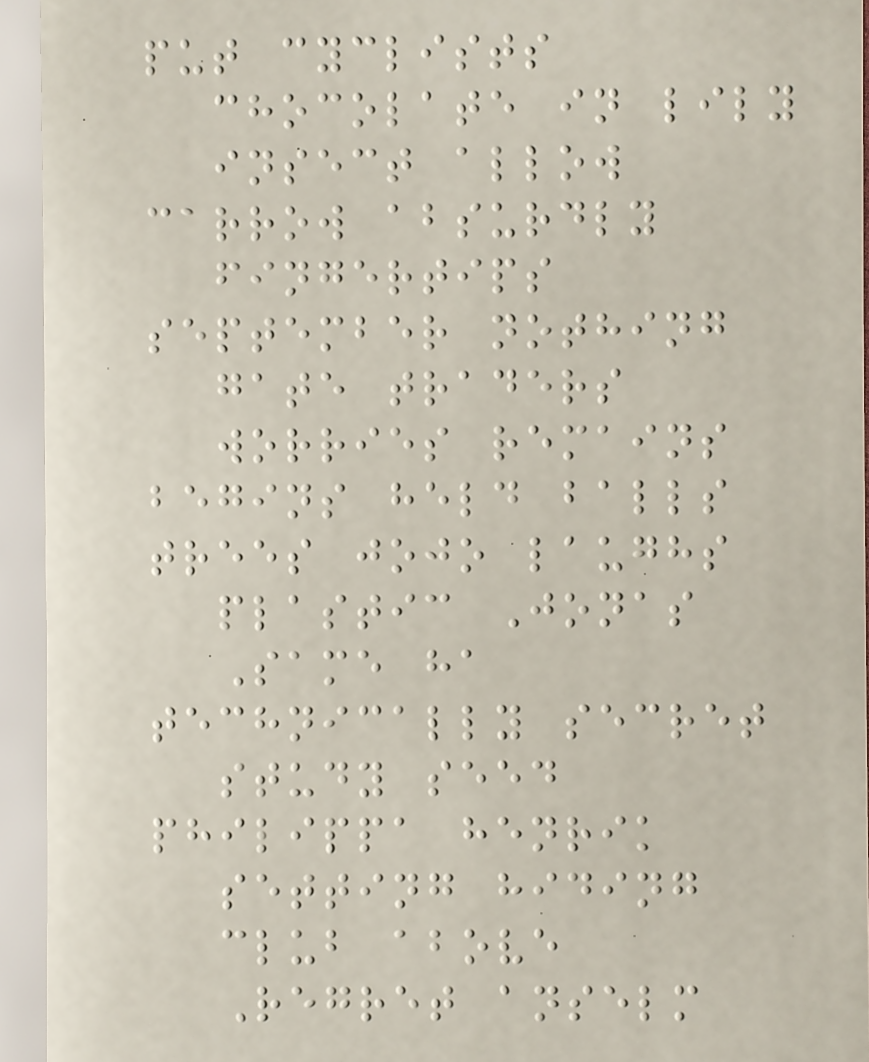put cyclists
chocolate in lily
insect allow
carrow absurdly
fingertips
september nothing
gate traders
worries remains
begins held balls
trees jojo laughs
plastic Jonas
Same ha
technically secret
study seed
philippa henrik
setting hiding
club above
Regret anselm
